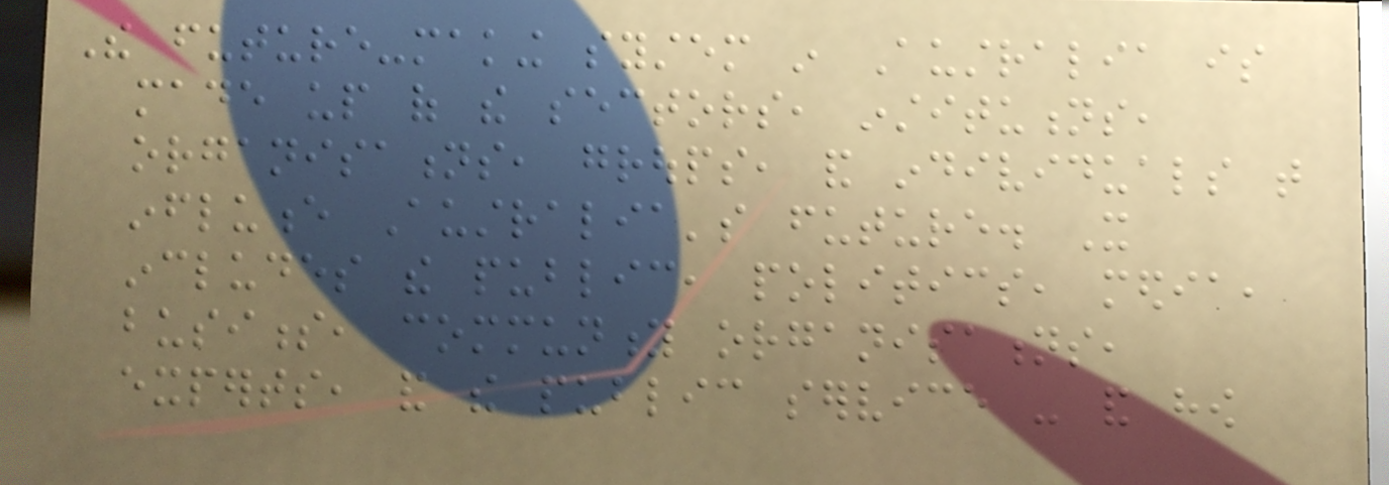The future-making system in Australia is
made up of the sectors, institutions,
organisations, groups, and individuals that
influence Australia's future. It
includes the public, politics, media,
business, community organisations,
experts, and the public service - and how
